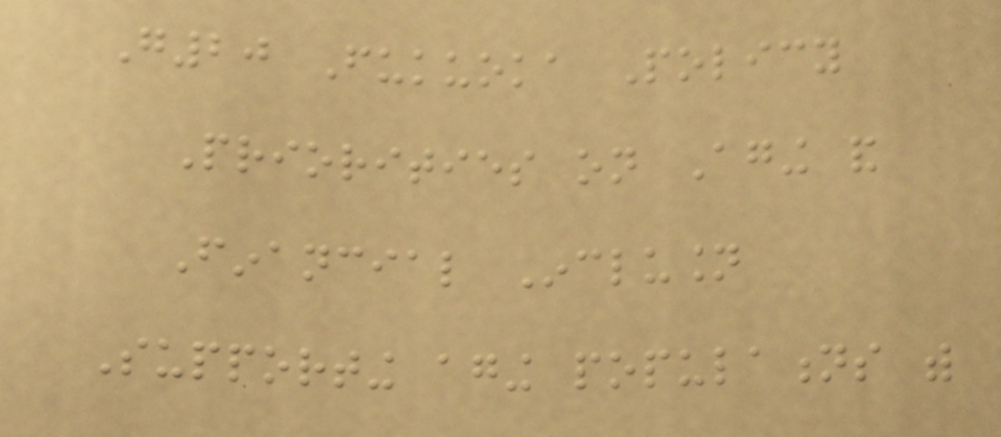G20 Fukuoka Policy
Priorities on Aging and
Financial Inclusion
Supporting aging populations with
